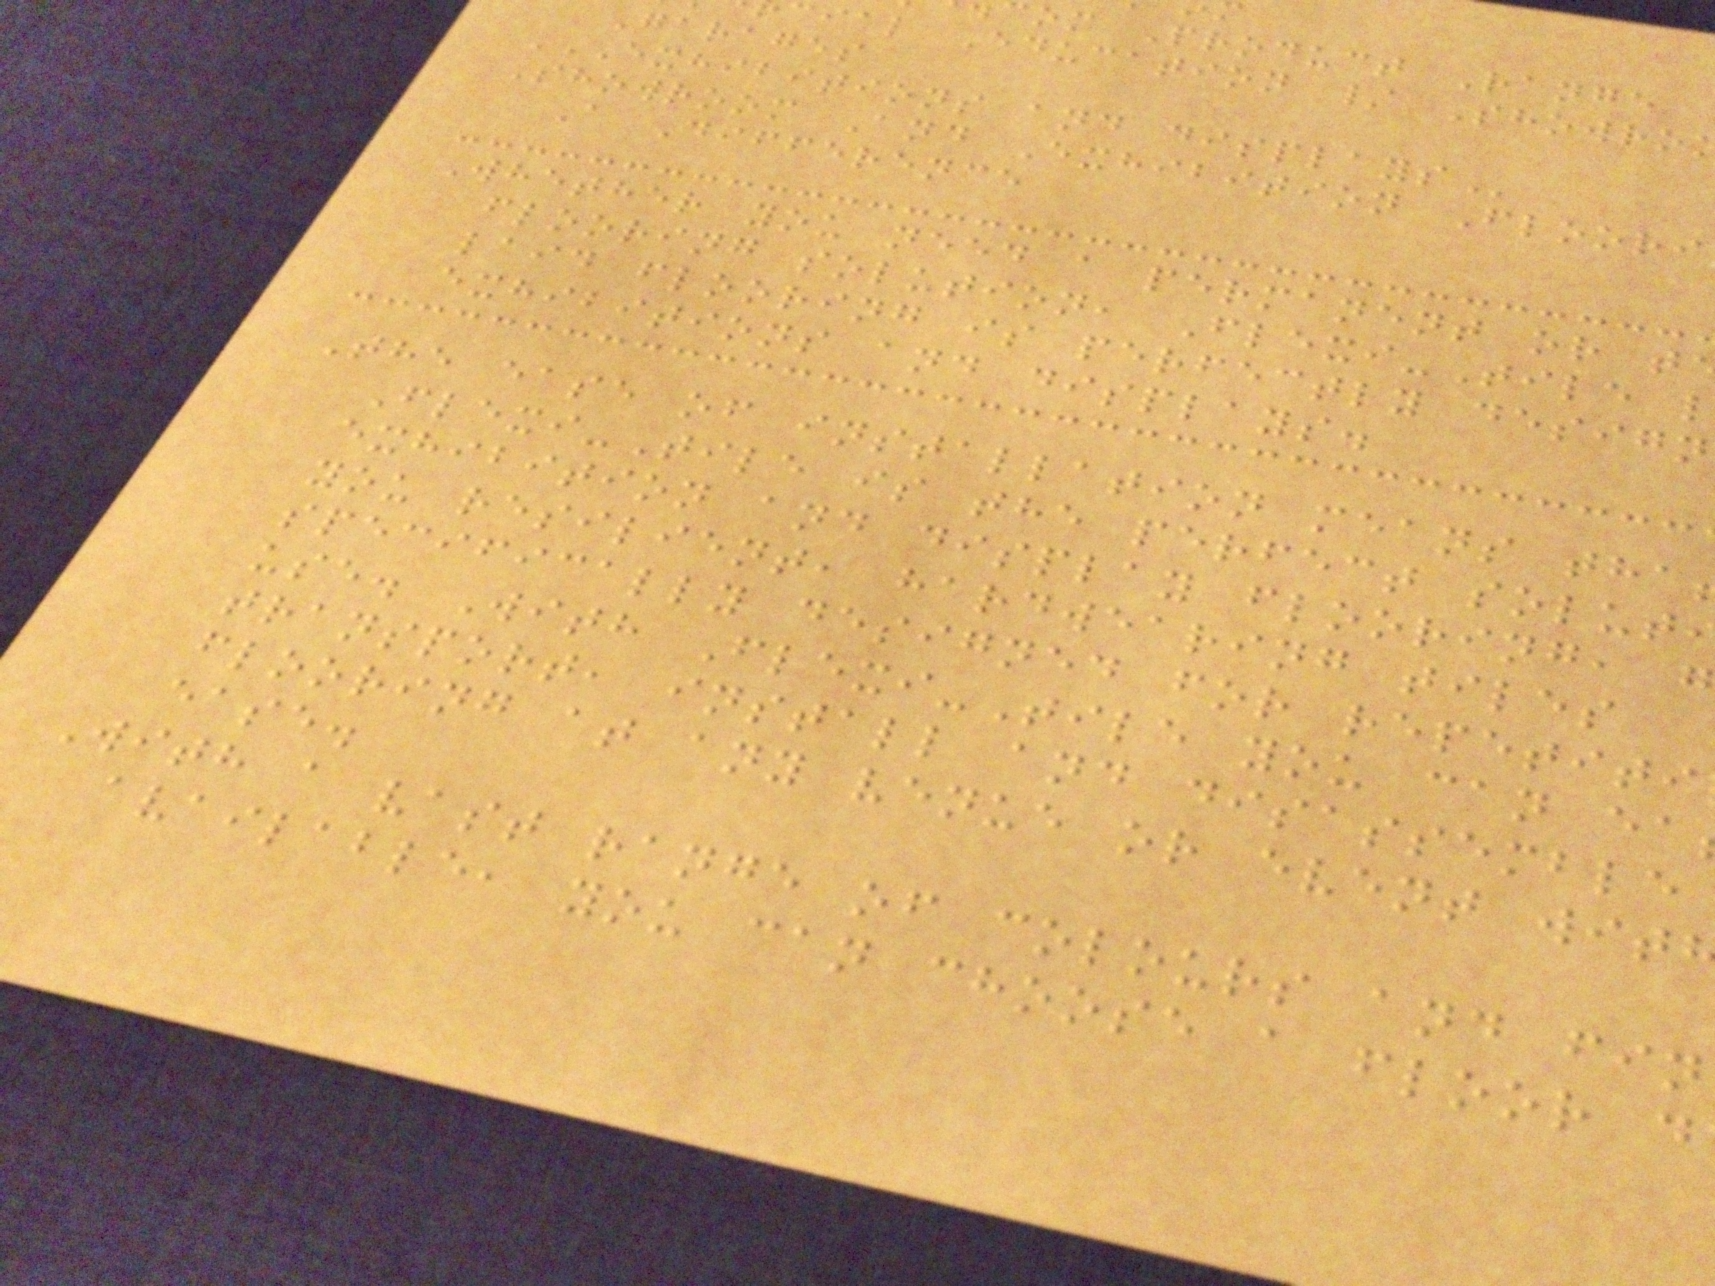om Product Range
ial Education / Showro
Garages
EXHIBITIONS AND DISPLAYS
Showroom And Exhibition Floori
A Difference
Whether you need a permanent or t
flooring solution, Flexi-Tile l
laid flooring is perfectly design
exhibitions and displays.
The ease of installation means tha
Flexi-Tile is the perfect solut
exhibition and display flooring, g
you resilient, hardwearing tiles
specifically designed for repetiti
use. With Flexi-Tile you can ea
transport, install and disassemble
flooring at any venue or event wit
ease.
With a vast range of colours and fin
available, you can choose a floor d
